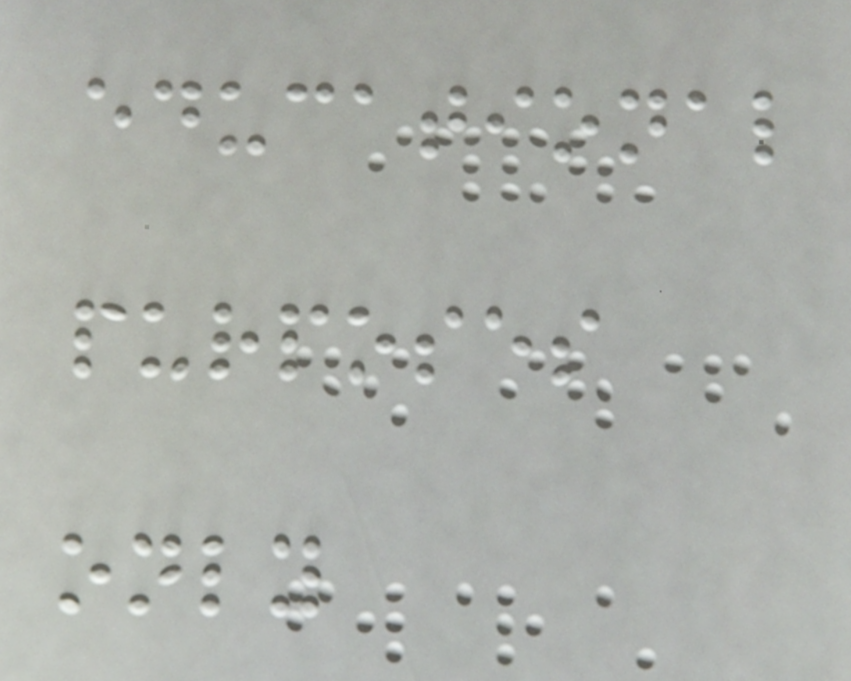educational
purposes
only
